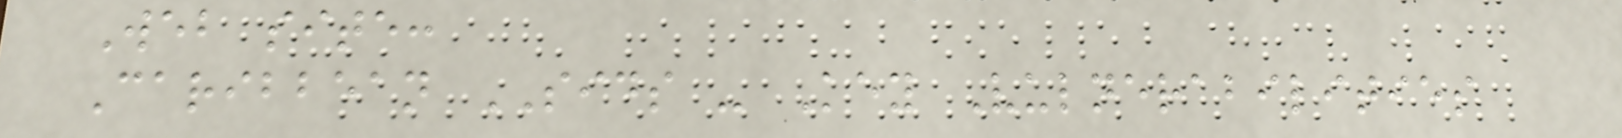Web site:
Caribbean SIDS - Key Vulnerabilities
